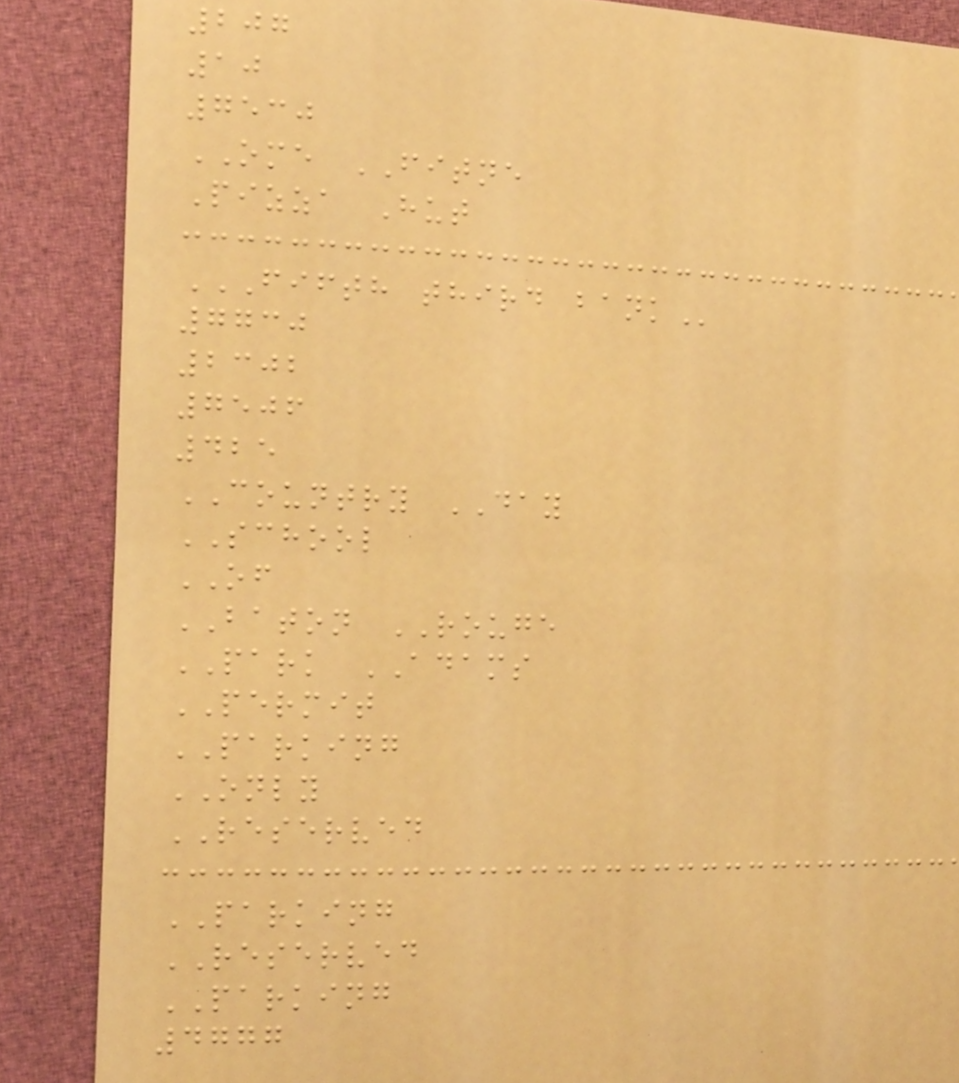207
10
7530
OME FITNE
Pizza Hut
FIFTH THIRD BANK
7730
2302
7506
425
COUNTRY DAY
SCHOOL
OF
BATON ROUGE
PARK ADAMS
PERMIT
PARKING
ONLY
RESERVED
PARKING
RESERVED
PARKING
4777
